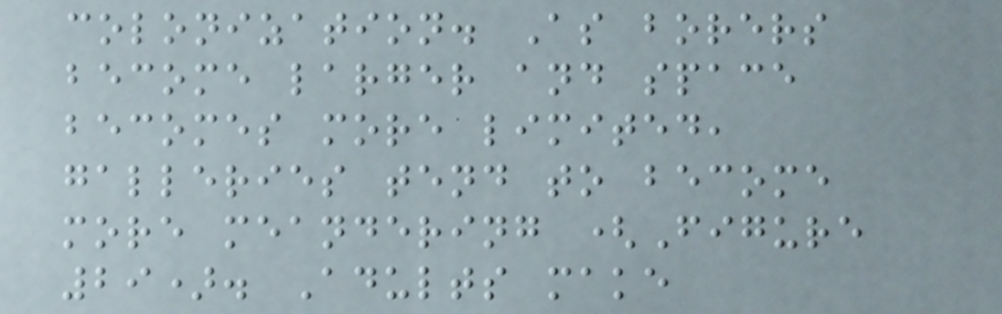colonization. As borers
become larger and space
becomes more limited,
galleries tend to become
more meandering (Figure
29). Adults make
